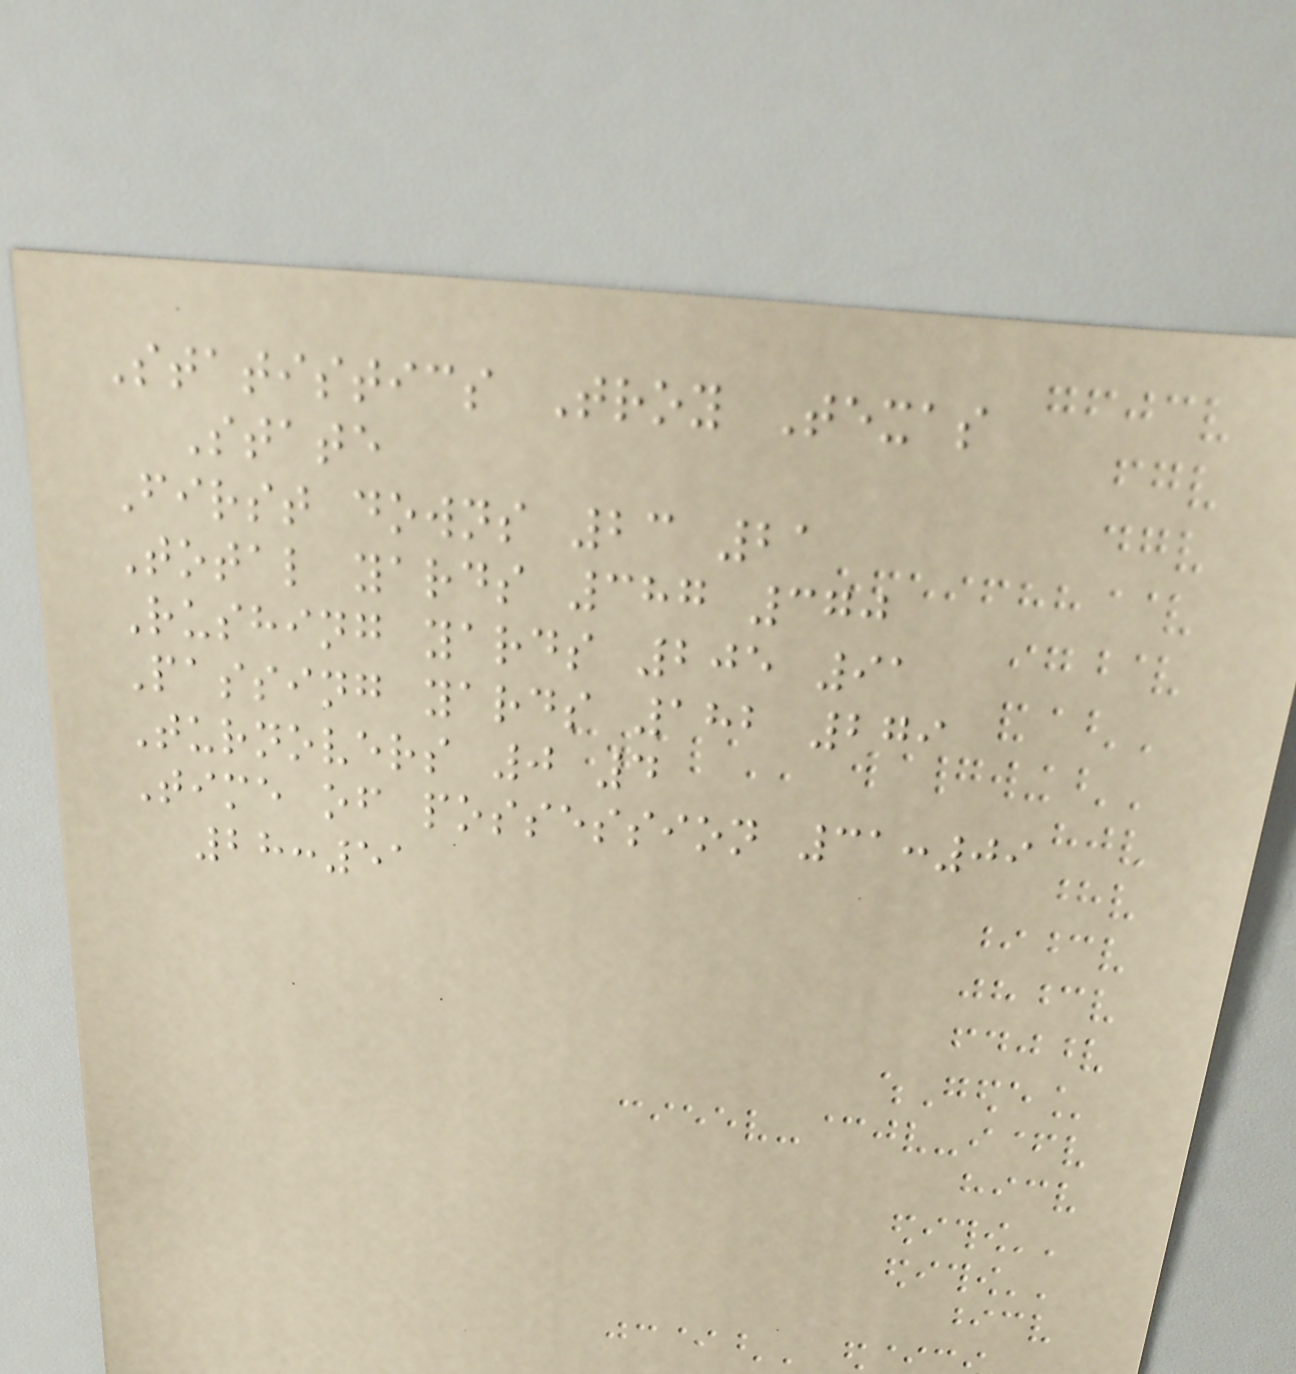Statistics Troy Texas
State
First downs 23 21
Total yards 387 370
Rushing yards 205 91
Passing yards 182 279
Turnovers 0 4
Time of possession 31:09
28:51
